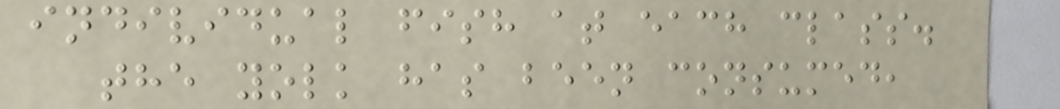individual fish at each class.
the yolk has been consumed,
